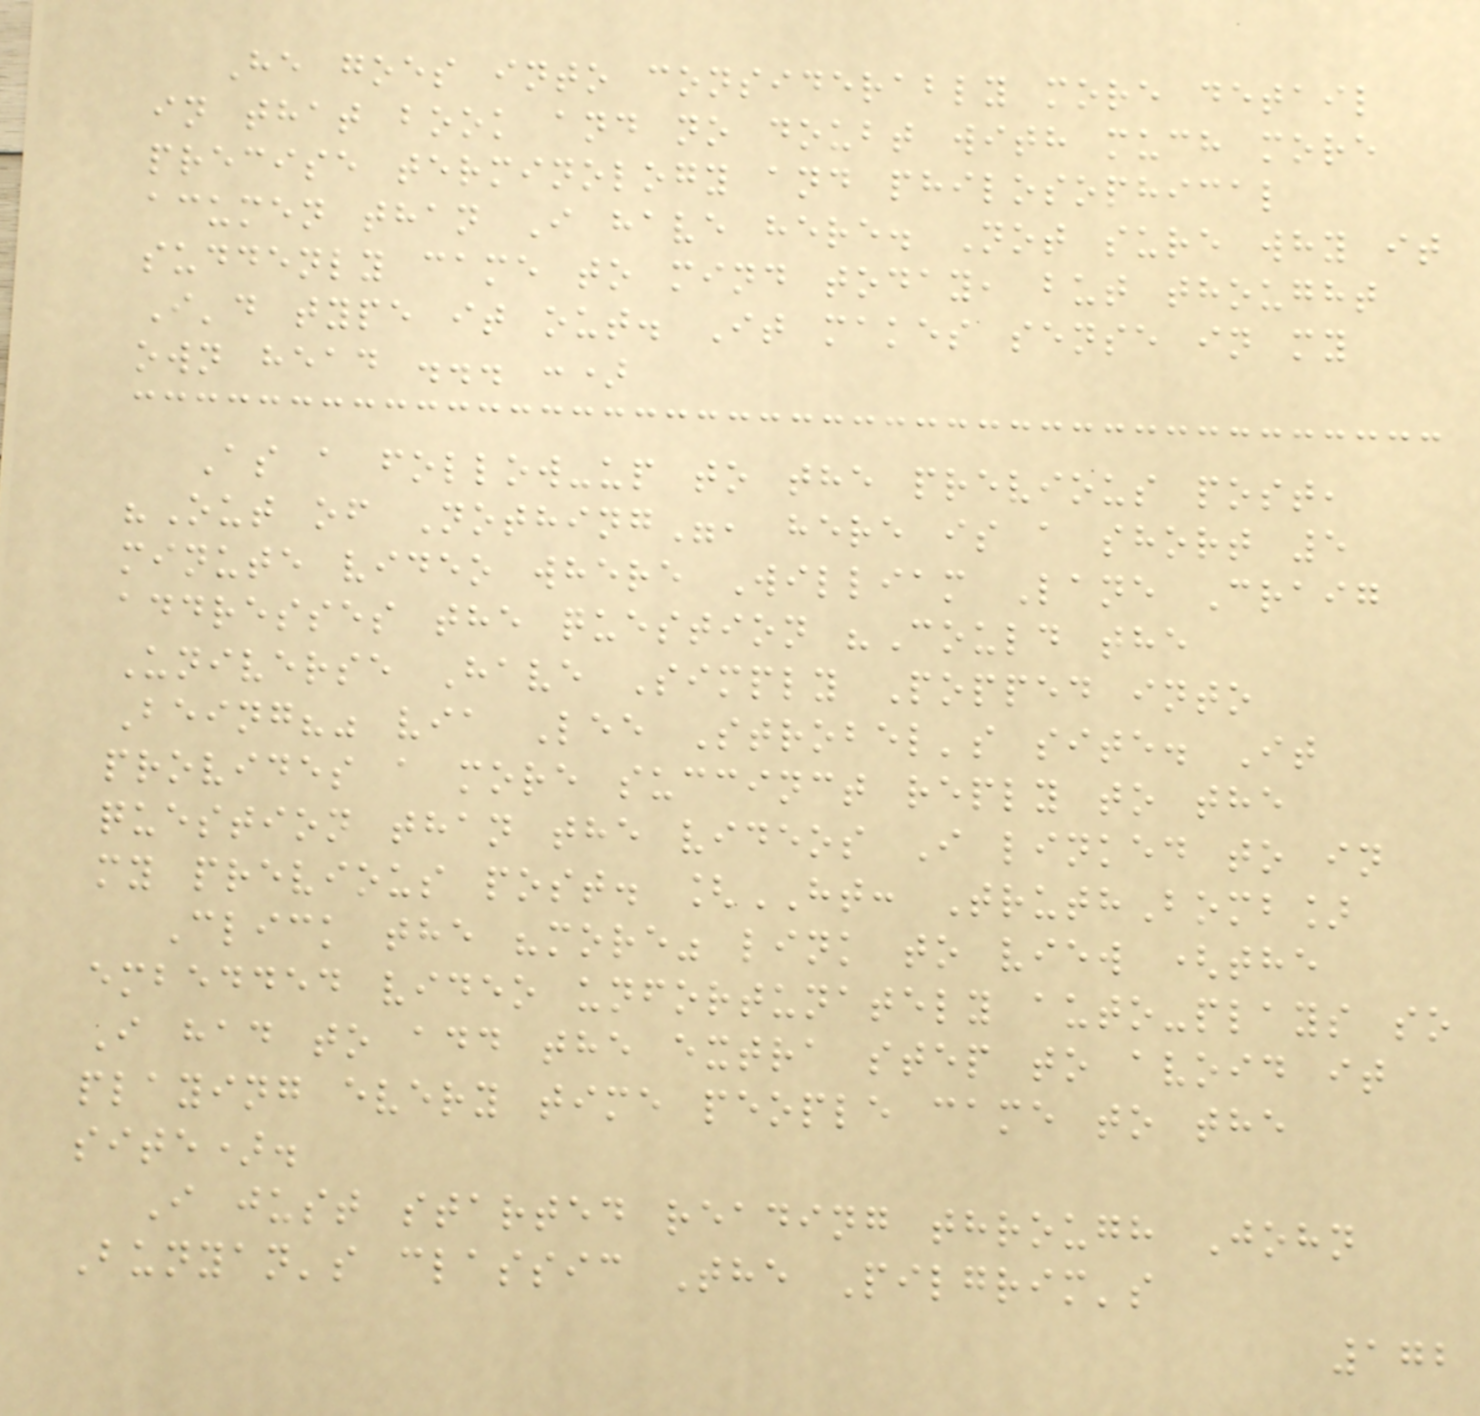He goes into considerably more detail
in that book and no doubt with much more
precise terminology and philosophical
acumen than I have here. Not sure why it
suddenly came to mind today, but thought
I'd type it out. It makes sense in my
own head ... :)
As a follow-up to the previous post,
"Out of Nothing", here is a short 5
minute video where William Lane Craig
addresses the question "Could the
Universe Have Simply Popped into
Being?" via Lee Strobel's site. It
provides a more succinct reply to the
question than the videos I linked to in
my previous post. [HT: TruthBomb]
Click the "more" link to view (the
embedded video unfortunately auto-plays so
I had to add the extra step to avoid it
playing every time people came to the
site).
I just started reading through John
Bunyan's classic The Pilgrim's
172
